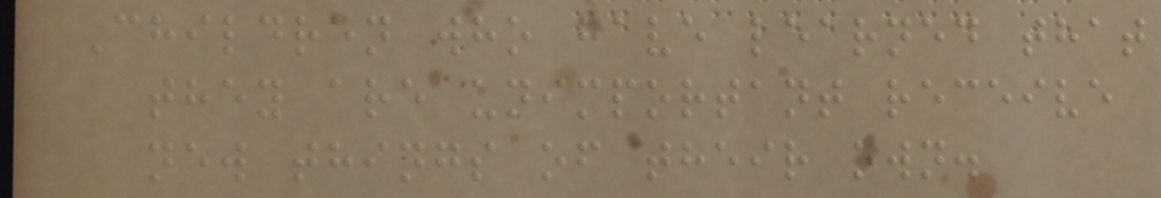Children who have learned that
they are unimportant receive
new things of their own.
